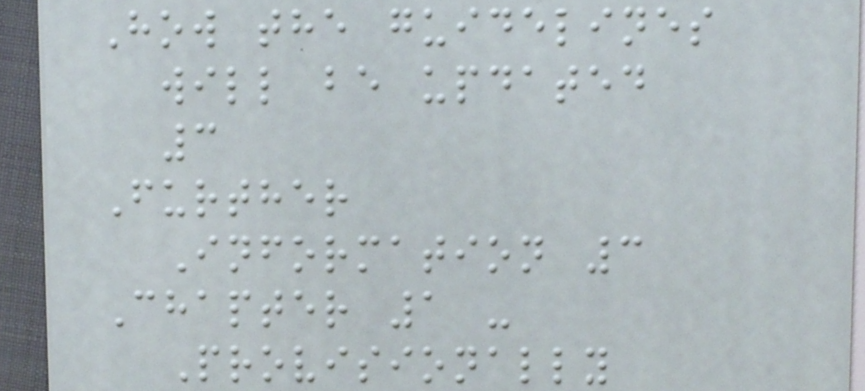How the guidelines
will be updated
3
Further
Information 3
Chapter 1 -
Provisionally
